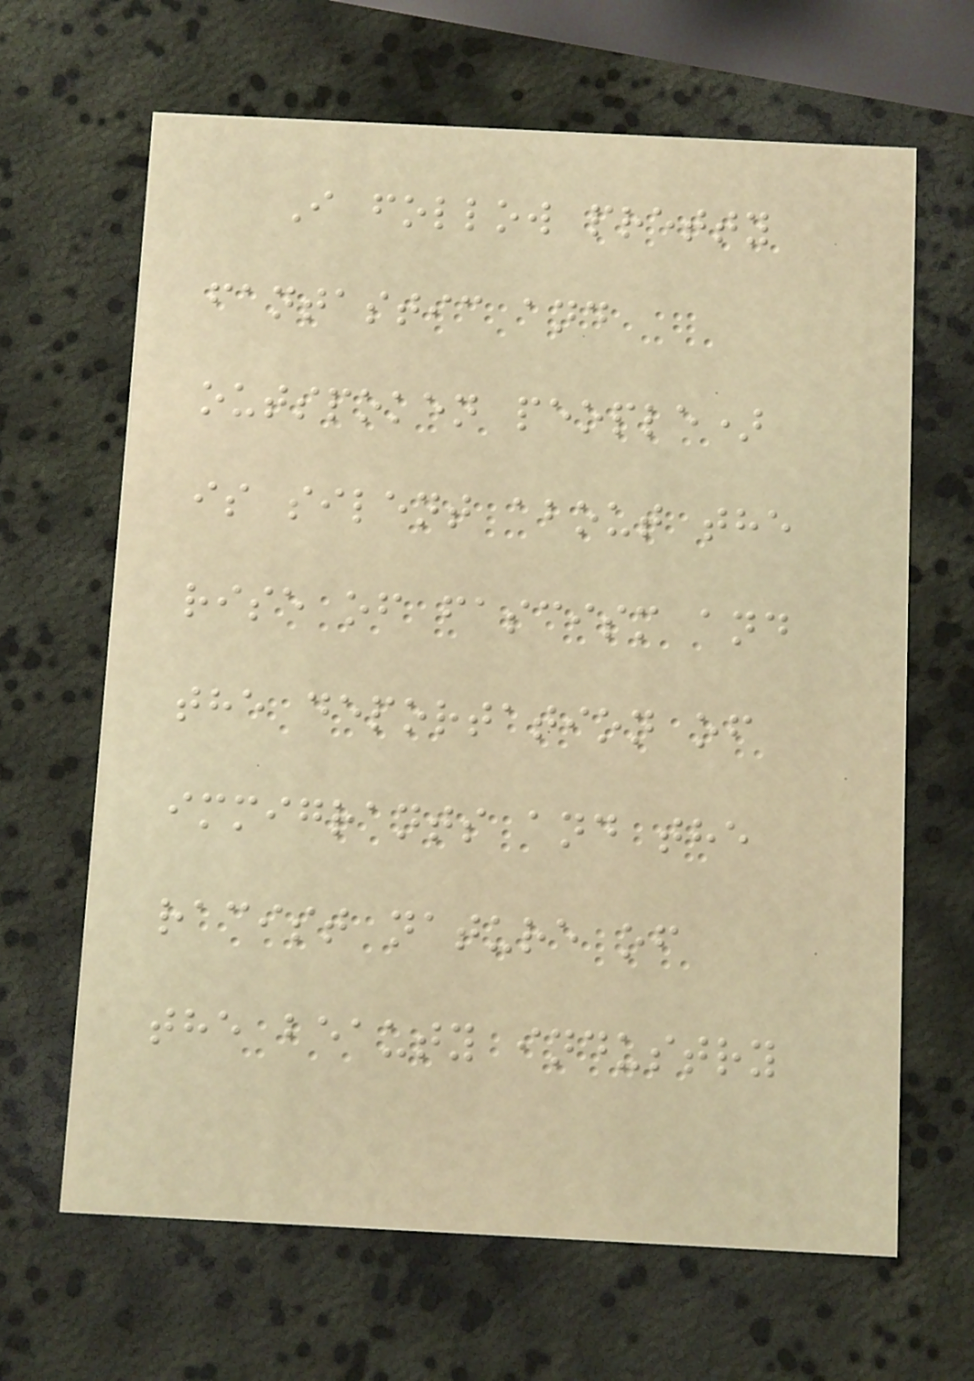I follow pretty
fantastic and
outspoken people)
is silent about the
rise of fascism and
the deportation of
immigrants and the
racist nature of
the beauty industry
